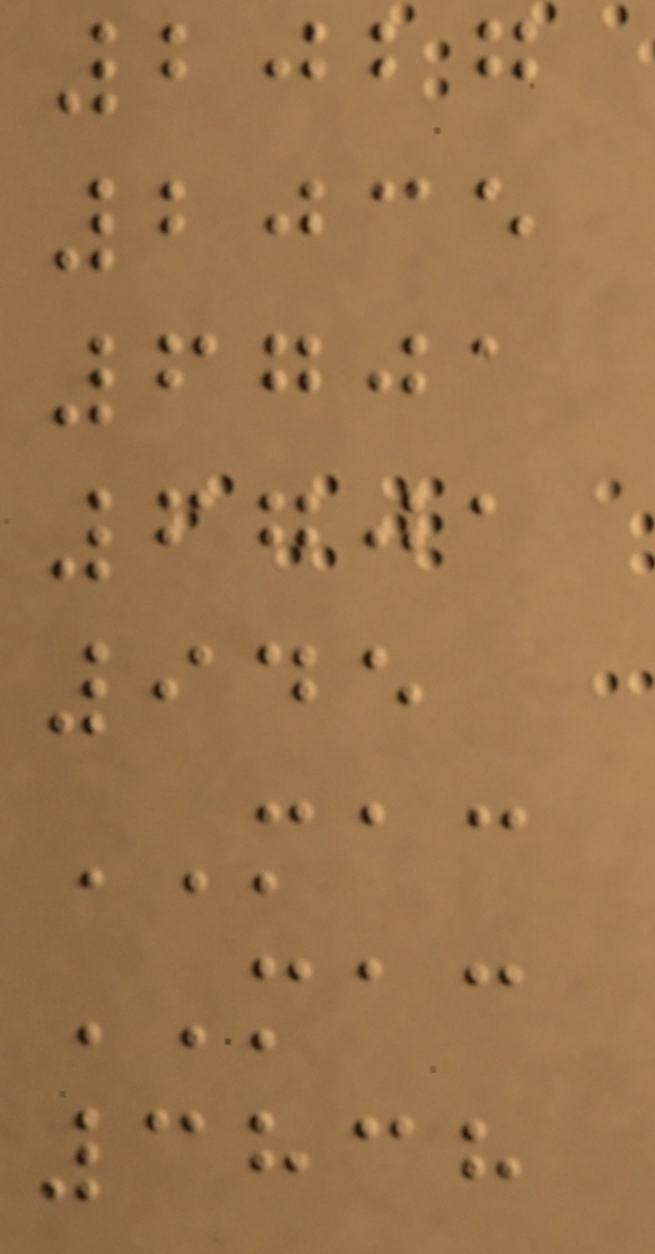2027
2035
6701
6701
945
MAC
MAC
3838
